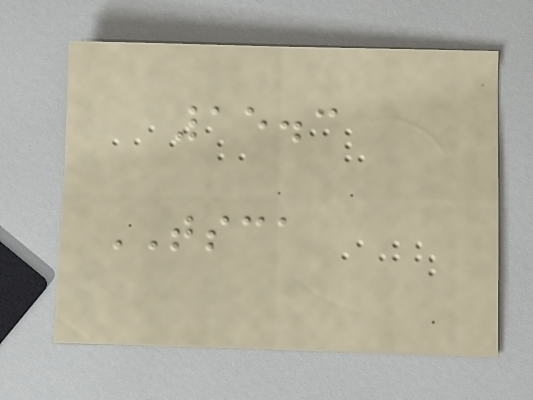15.3
TSCA
